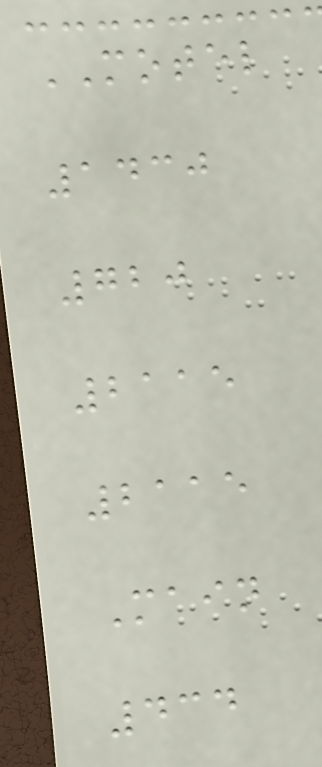MOTEL
1430
720
2115
2115
Main
434
